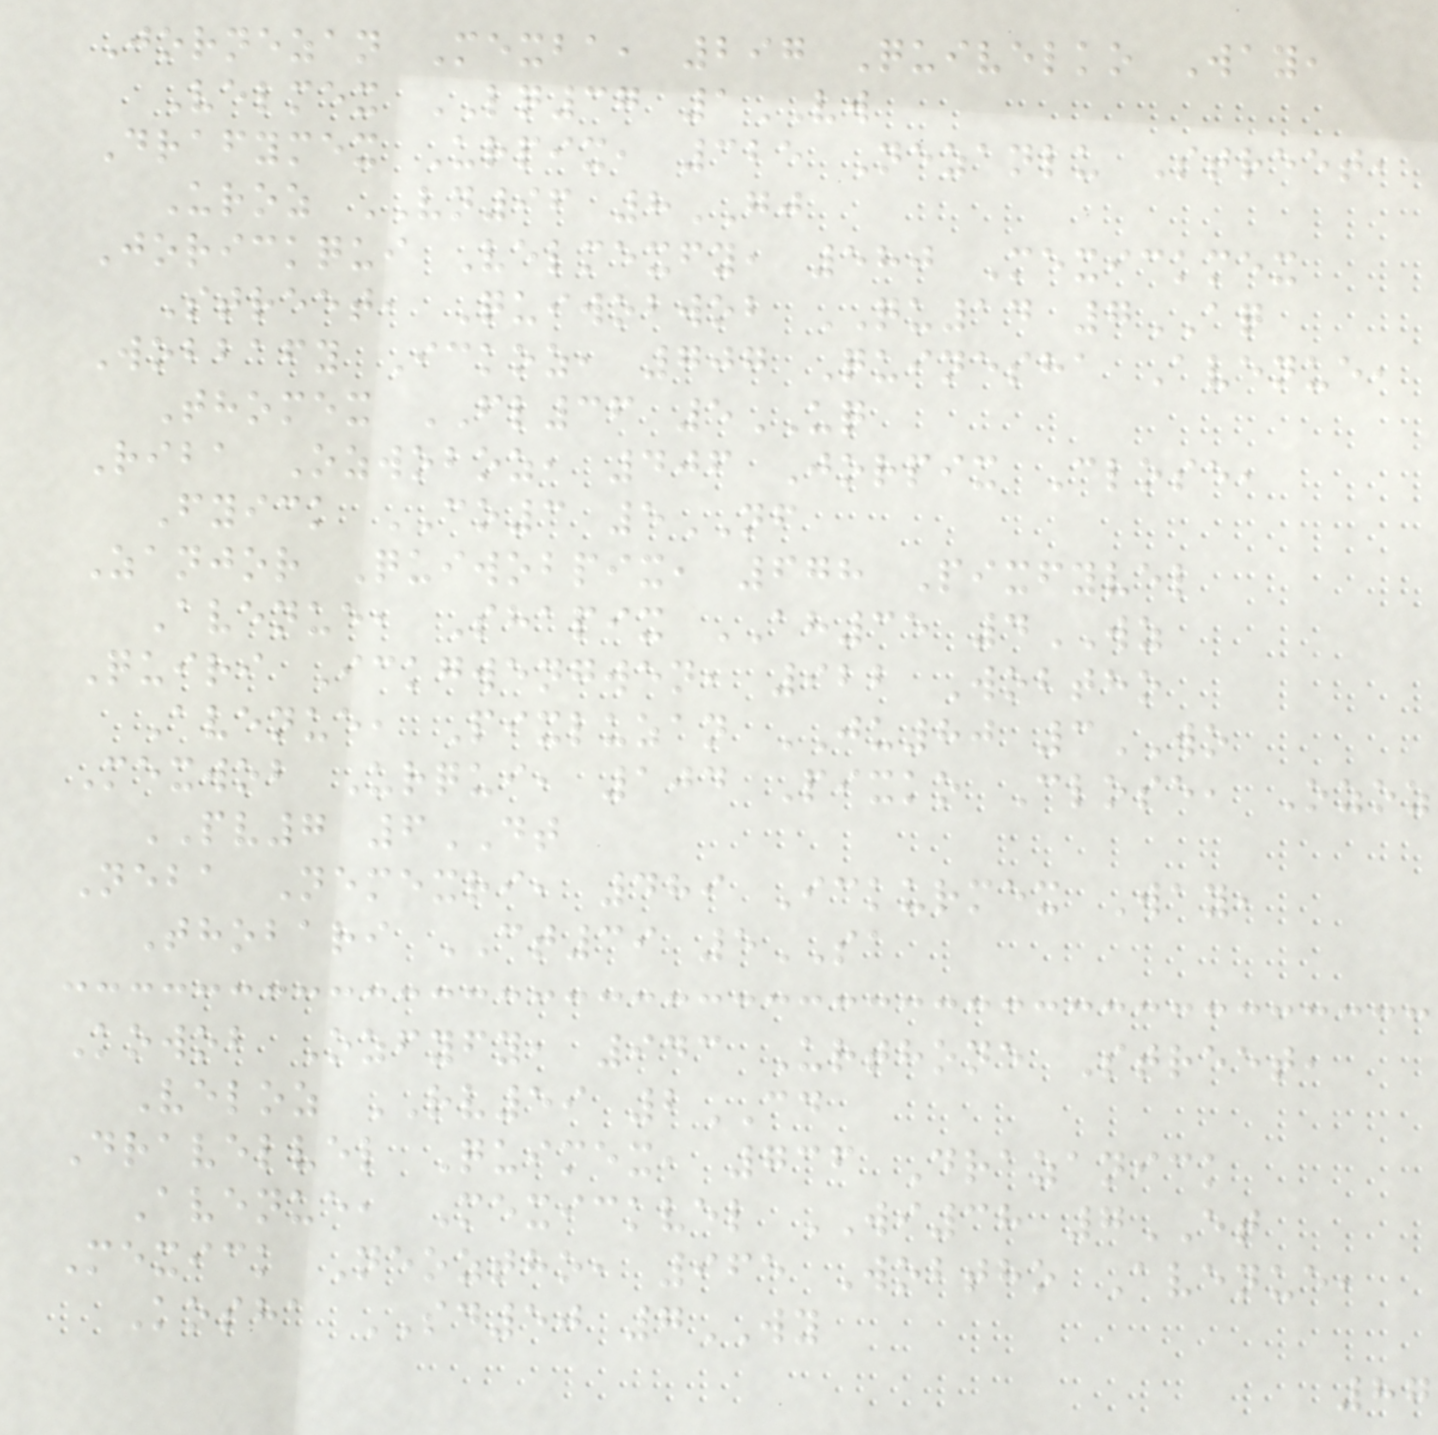Jornezan Mexba, 297 Quivelko Way,
Velmex LQ37 1VW
Drafymex Urpix, 325 Nezanlu Street,
Uroz VN96 8GJ
Jorickqui Velmexfy, 580 Mexickmex
Street, Quiwobwob QU14 7AQ
Wobbafy Ickoz, 707 Quinesha Avenue,
Thomex FL36 5UQ
Riba Ozwoboz, 406 Jorpix Close,
Fyick CO3 5NF
Zanjor Quiwobpix, 678 Pixfyvel
Avenue, Shapix AH35 4WZ
Quiri Ickgwengwen, 922 Wobtho
Avenue, Pixluzan JU80 3WO
Mexwob Urqui, 104 Pixko Close, Ozoz
PV7 6DT
Neba Nemexri, 489 Ickurmex Way,
Thobari CT39 5SA
Kowob Ozfyfy, 943 Urthone Street,
Veloz RV59 2CD
Dravelvel Quimex, 736 Drazanick
Avenue, Mexickvel WI38 7ET
Mexick Neoztho, 965 Wobtho Avenue,
Kosha SD50 7WY
87
